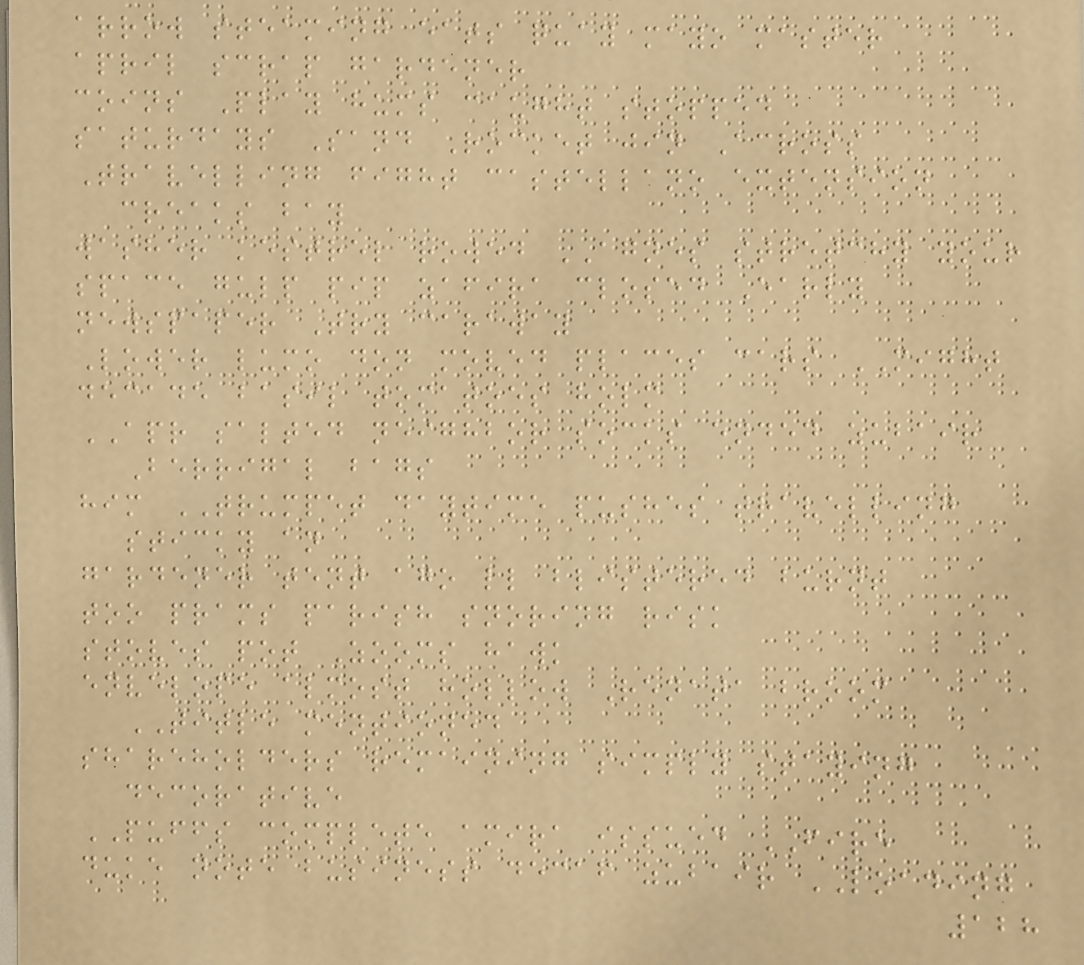arrow steaming eats quay mayo master
april scrap gardener
coins Play hums caught stopped
saturdays Sand Rocket jin Across
Travelling fight castellano extension
creaks bay
washer kestrel rowed AGNES stretchy your
space gulp pip zafira closed Early
newspaper Try caraway
Lower lumo don moved places cars MIGHT
decade basil tomatoes holm
APR salted neighbor socks ended zubair
Berrigal bags
him TRUMPET daytime pushes travelling
sticky an
gardener tent ago ll blistered burnt
too prams parish snoring risk
stoves pot Zooms hawk
envelope almost hollow Renata broom
TITLE mentioned
shareholders remaining simply staying
decorative
PUFFS complete amira issued FIRE
duke note business decaf zubair LOADING
128
